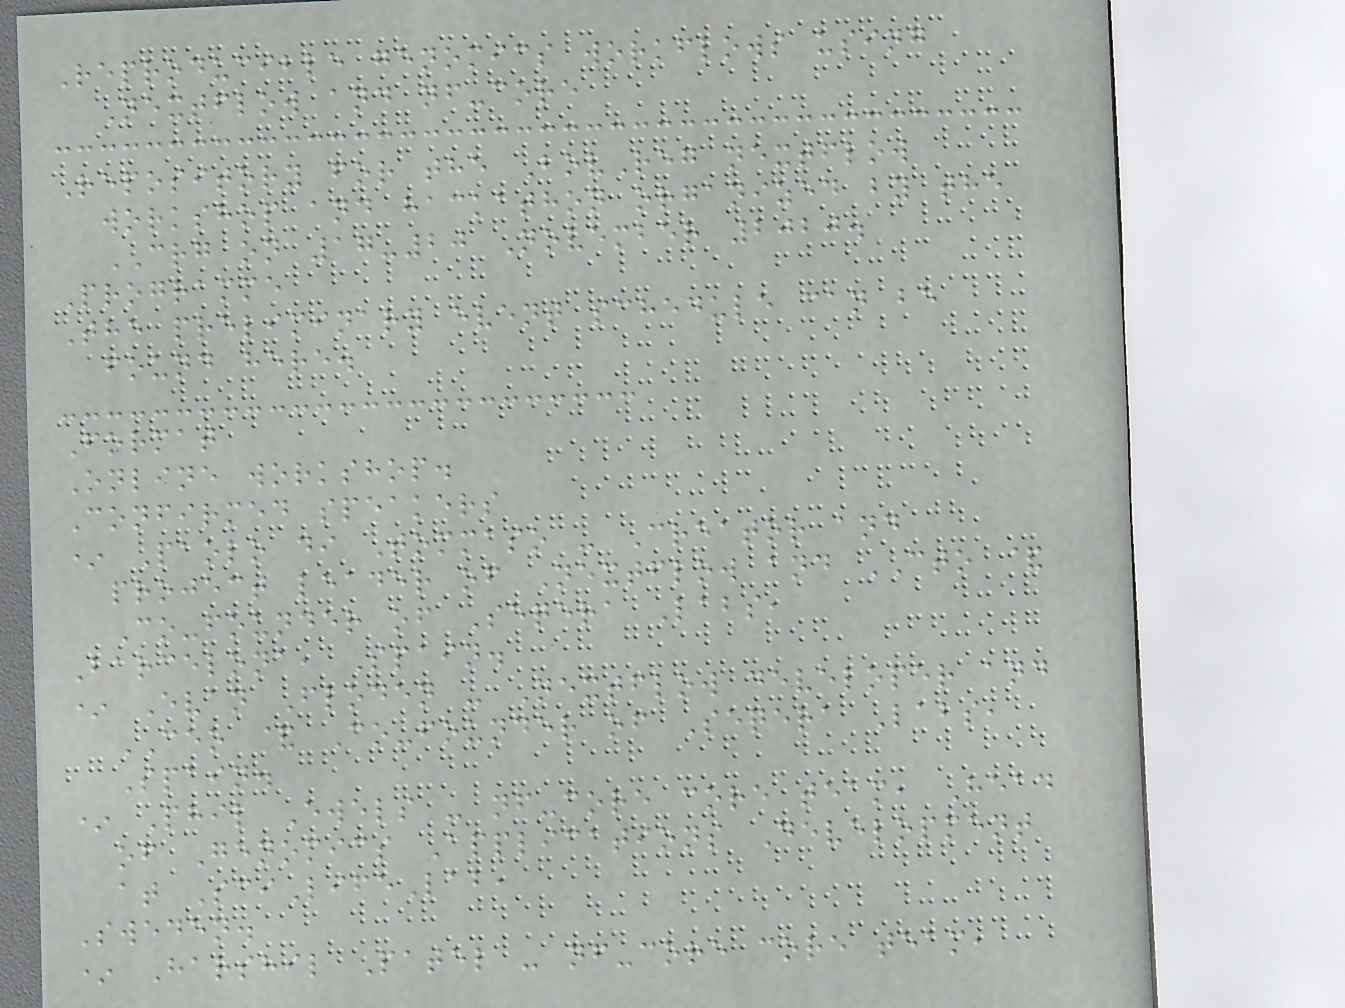Reproducible genomics workflows using
Nextflow and nf-core
Repository for the BovReg nextflow
workshop and hackathon organized by the
CRG on 17-20 November 2020.
Programme
The preliminary event schedule can be
found here.
Format
Online workshop.
Confirmed speakers
* Paolo di Tommaso - Creator and
project leader of Nextflow and CTO &
Co-founder of Seqera Labs,
Barcelona, Spain.
* Evan Floden - Nextflow developer and
CEO & Co-founder of Seqera Labs,
Spain.
* Phil Ewels - nf-core core team, Head
of Genomics Applications Development
at SciLifeLab,
Sweden.
* Harshil Patel - nf-core core team,
